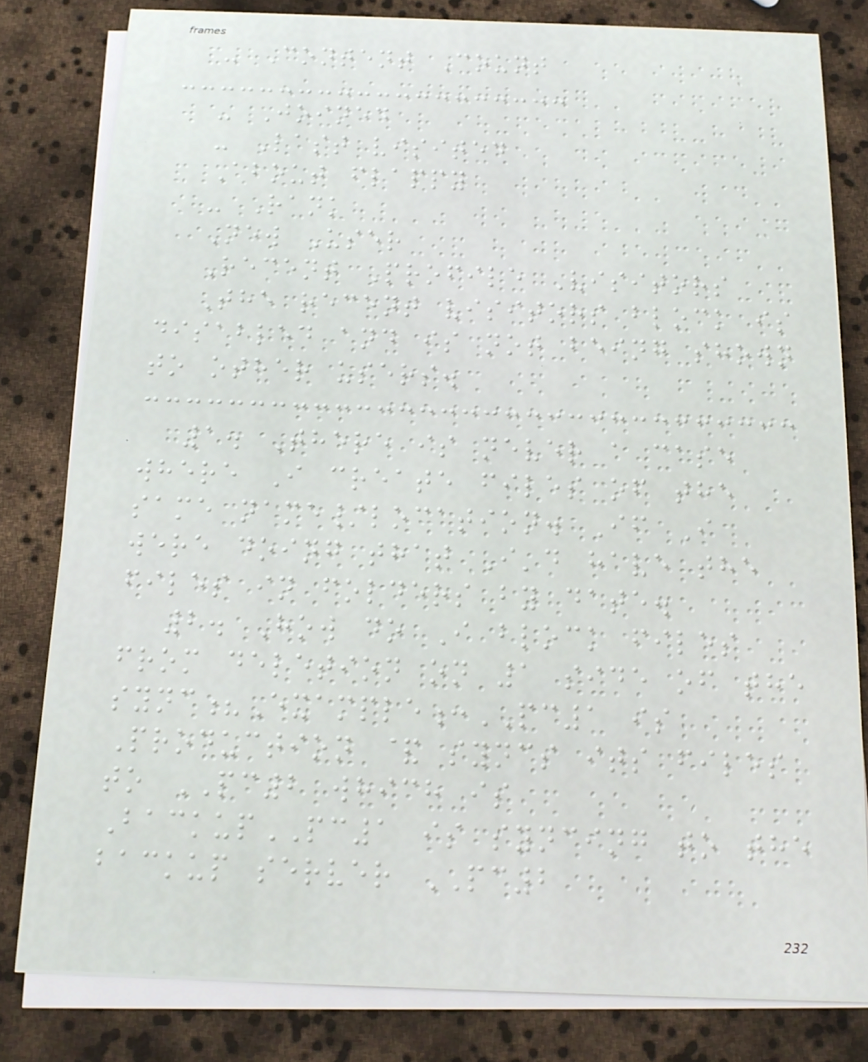- Content Count
- Joined
- Last visited
About flappy
- Rank
New User
Recent Profile Visitors
The recent visitors block is
disabled and is not being shown
to other users.
1. There is never a case
where I create files of the
same name/location. If I
were doing that I'd have the
files in folders by date.
2. How do I block files
from deletion on 1 side of the
sync?Example:PC1 is
Production & syncs its files
to PC2 which is
BackupPC1 is syncing to the
backup server PC2
